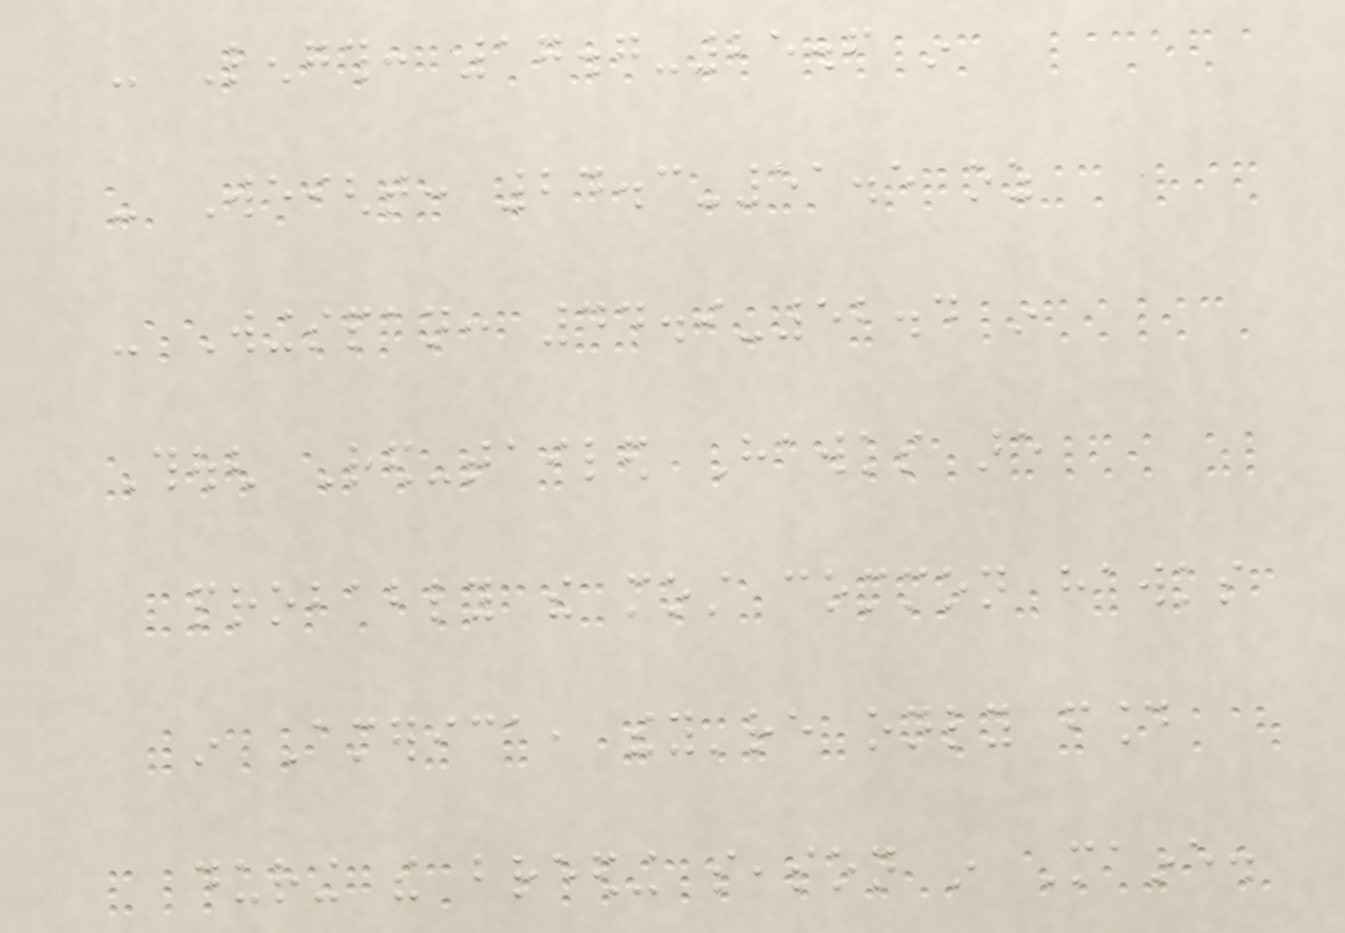- Length: 17.7-25.6 in
- Weight: 24.3-51.5 oz
- Wingspan: 44.9-52.4 in
Though Red-tailed Hawks are
probably the most common hawks
in America, they're only found
during the breeding season in Maine.
